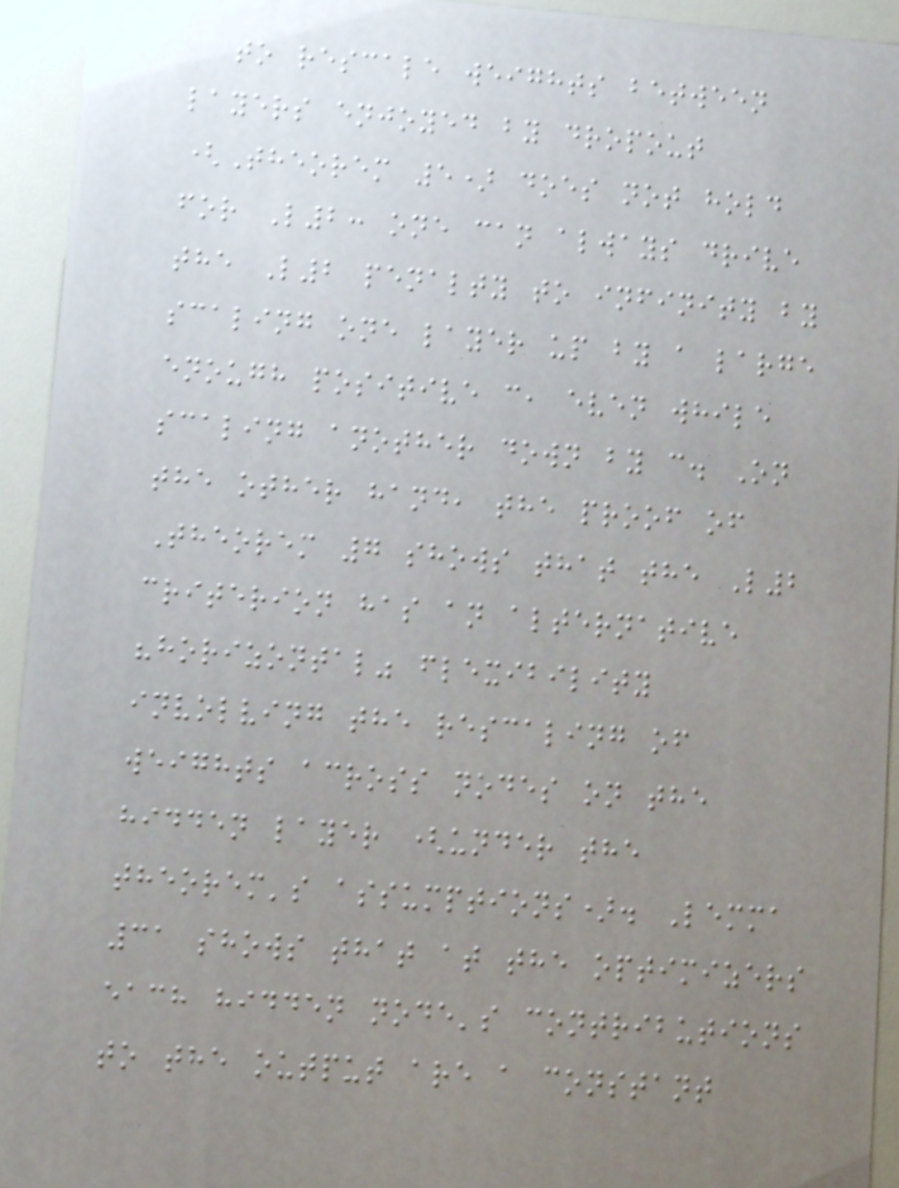to rescale weights between
layers enjoyed by dropout
(Theorem 5) does not hold
for L2: one can always drive
the L2 penalty to infinity by
scaling one layer up by a large
enough positive c, even while
scaling another down by c. On
the other hand, the proof of
Theorem 7 shows that the L2
criterion has an alternative
"horizontal" flexibility
involving the rescaling of
weights across nodes on the
hidden layer (under the
theorem's assumptions). Lemma
31 shows that at the optimizers
each hidden node's contributions
to the output are a constant
